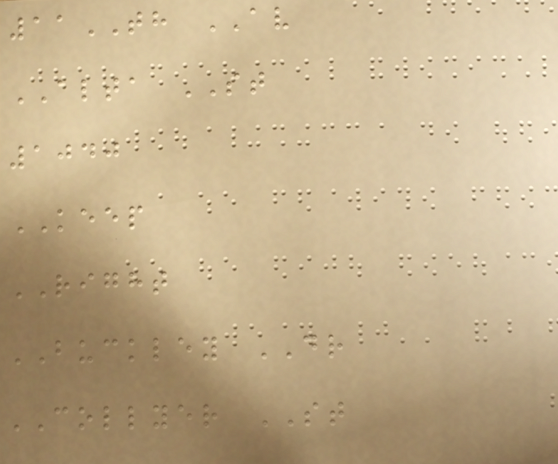11TH AV
ALTA ST
1040
KEEP
RIGHT
BUCKLEY DR
COLLYER ST
